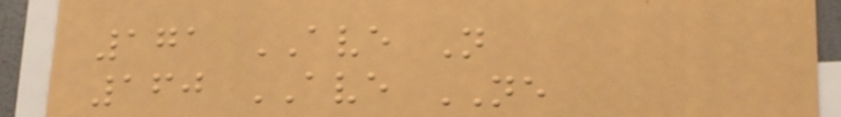171 AVE N
160 AVE NE
